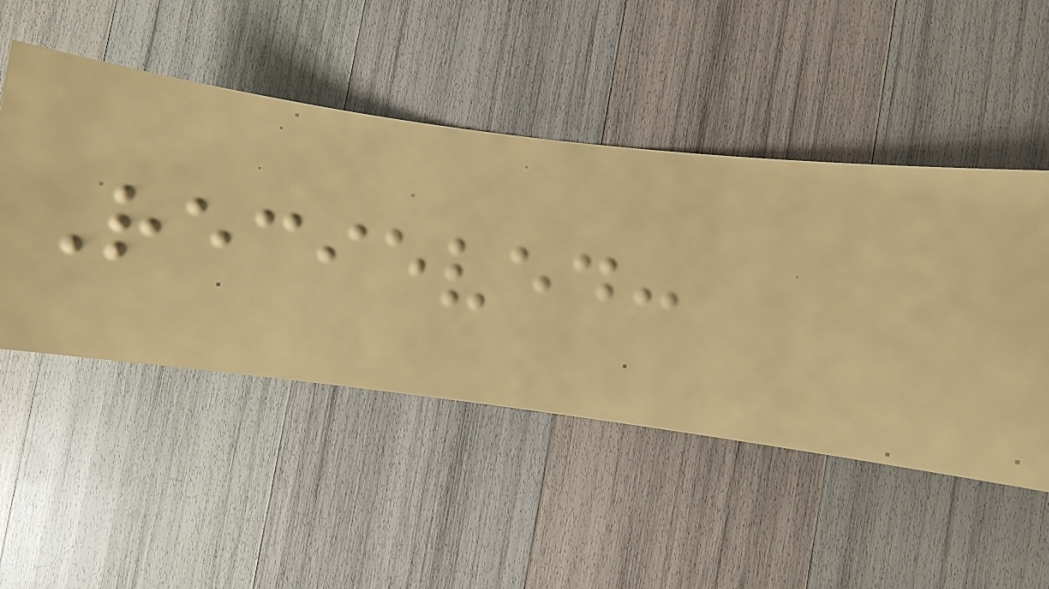Recieved:
